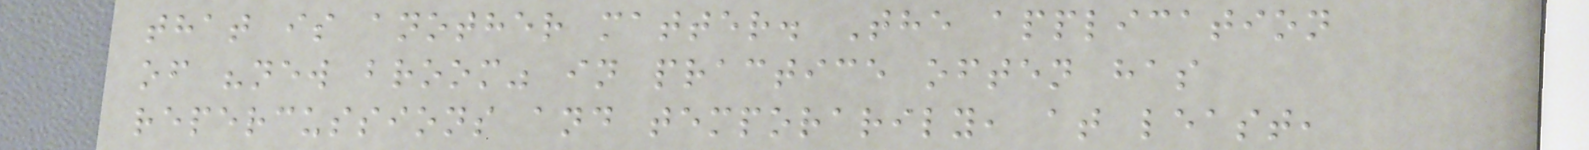that is another matter. The application
of "new broom" in practice often has
repercussions and temporarily, at least,
